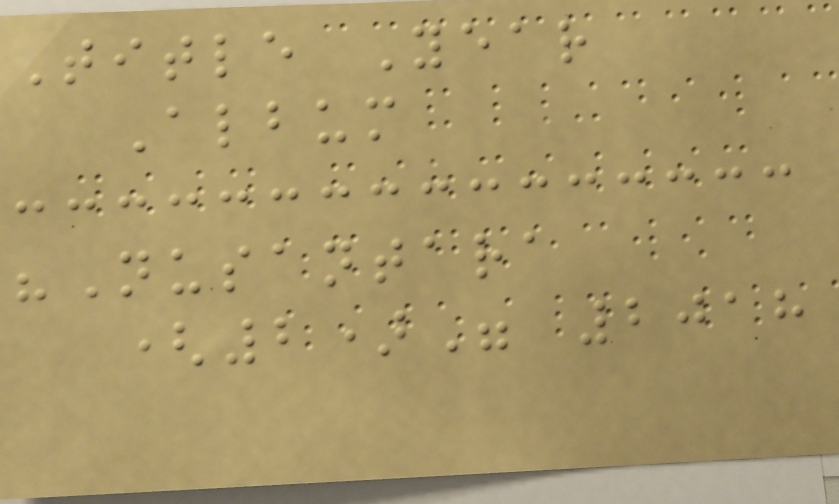Title Year
Album
"Nusantara
(2)" 2018
